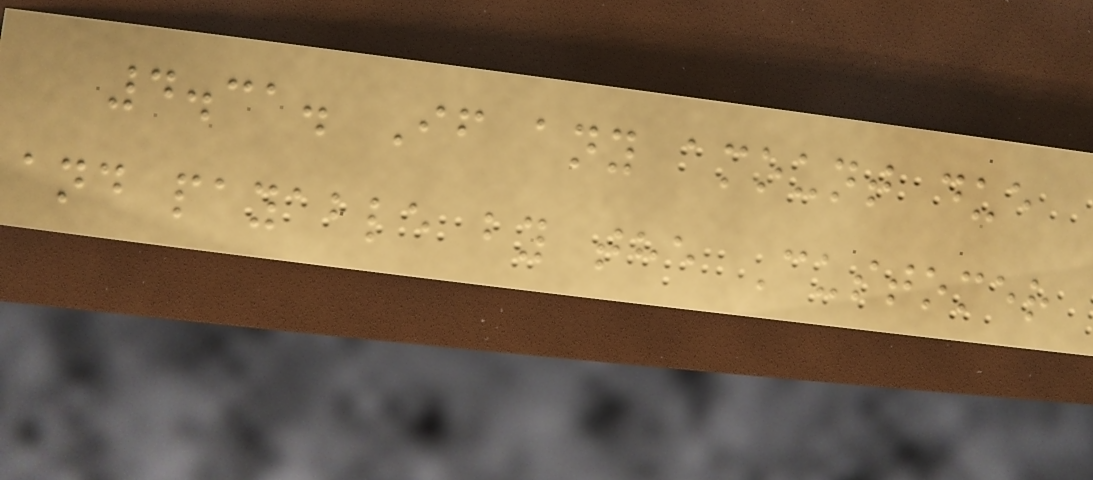4.31. If any amount due
and payable by the Customer
